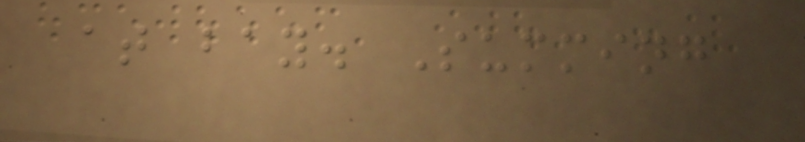at bay. Summing
